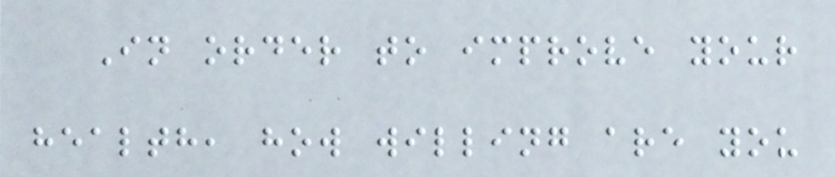In order to improve your
health, how willing are you
